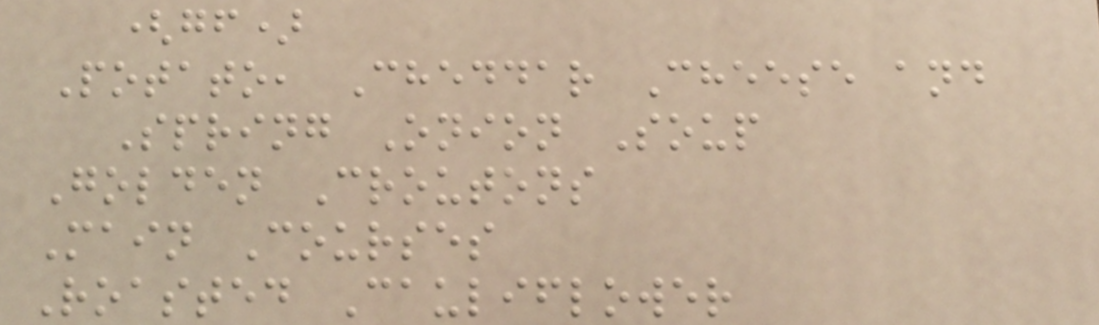(gf)
Potato, Cheddar Cheese and
Spring Onion Soup
Golden Croutons
Main Courses
Roasted Cauliflower
